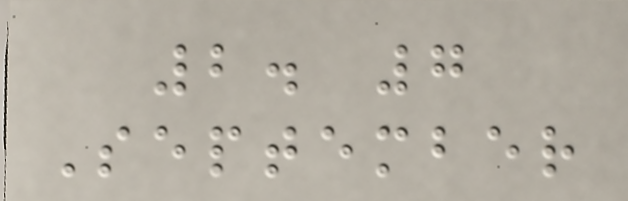2. 7
September
